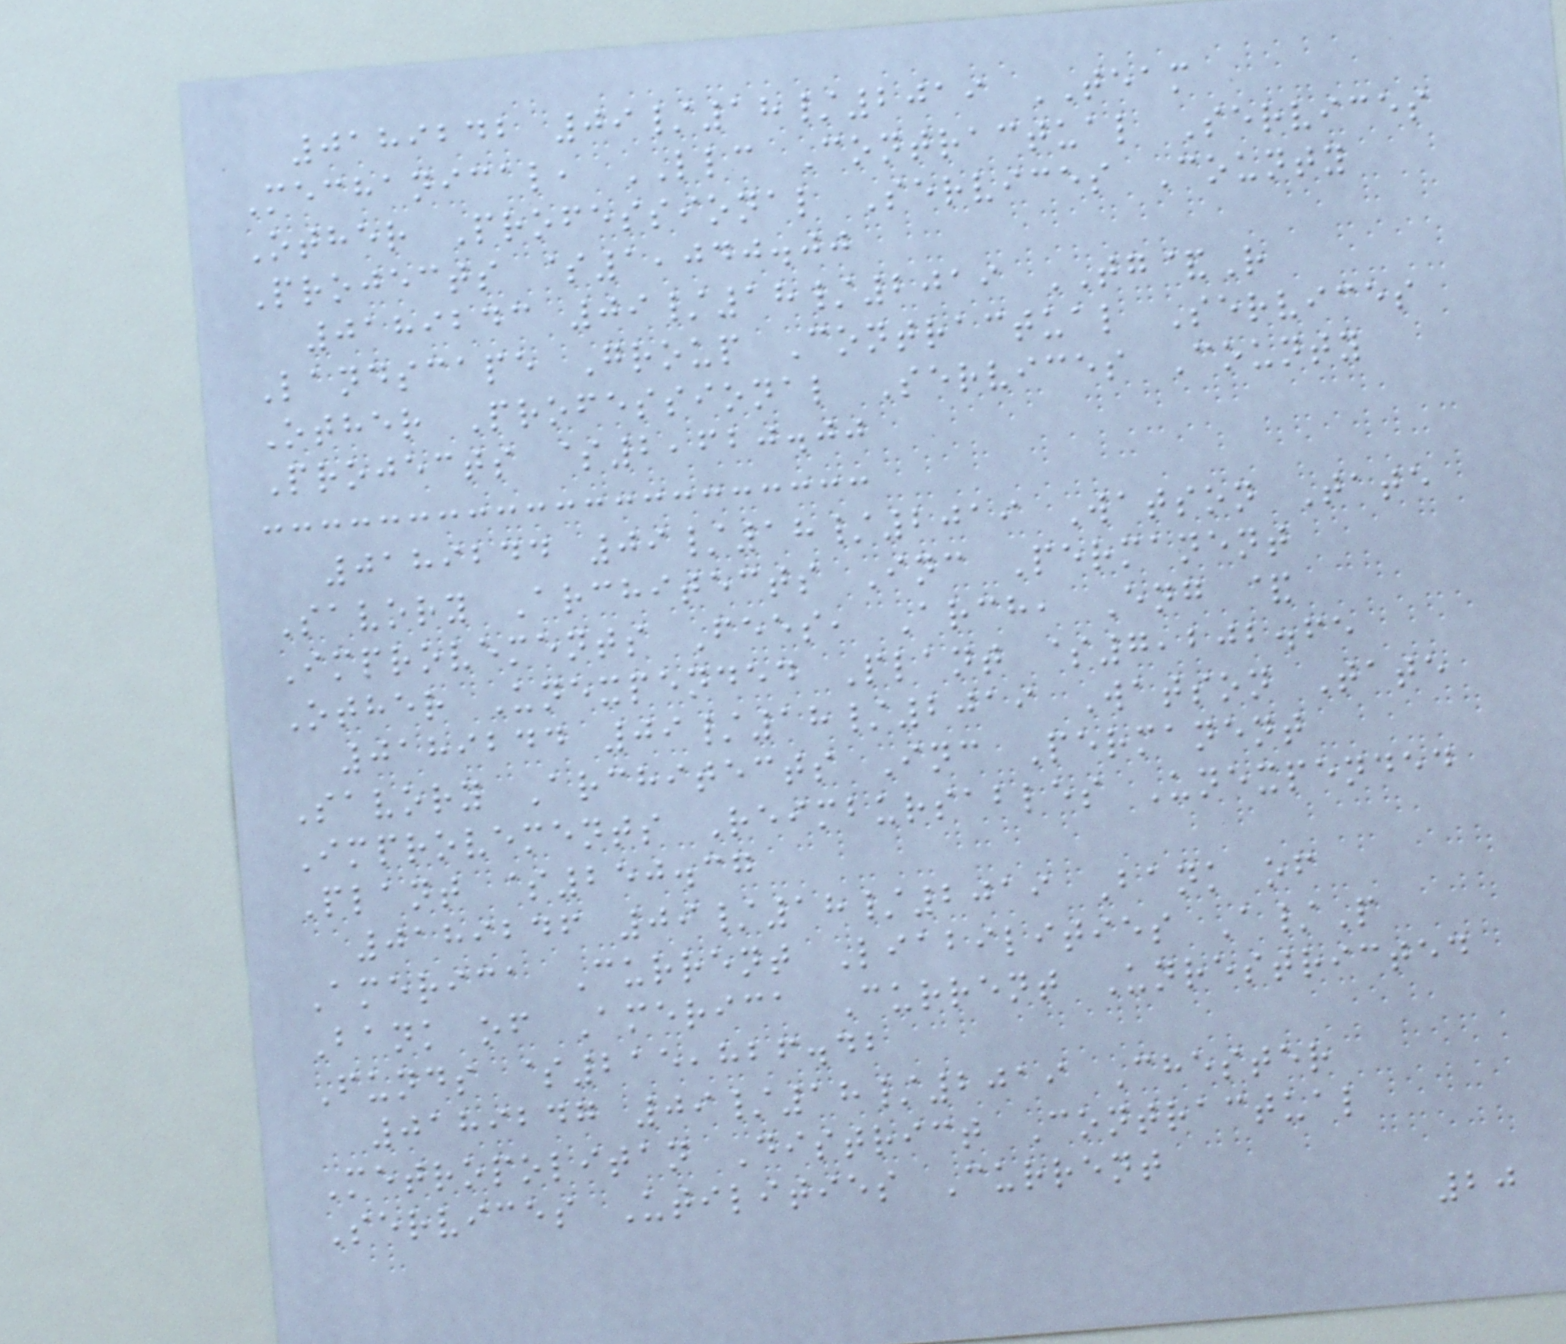0189242 09/18/2019 TEAM
Mechanical, LLC Contractual Services
Other Professional Services County
Projects $1,040.00
0189243 09/18/2019 TG&R
Landscape Group Contractual Services
Other Professional Services County
Projects $2,620.00
0189244 09/18/2019 Watson Tate
Savory Architects Inc Permanent
Improvements Fees, Arch, Eng &
Other Unexpended Plant $7,202.65
0189244 09/18/2019 Watson Tate
Savory Architects Inc Permanent
Improvements Reimbursables Unexpended
Plant $250.37
0189246 09/18/2019 Bank of
America Current Liabilities A/P
Bank of America Current Unrestricted
Funds $215,826.42
0189247 09/18/2019 Chester
Metropolitan District Contractual
Services Utilities Current
20
